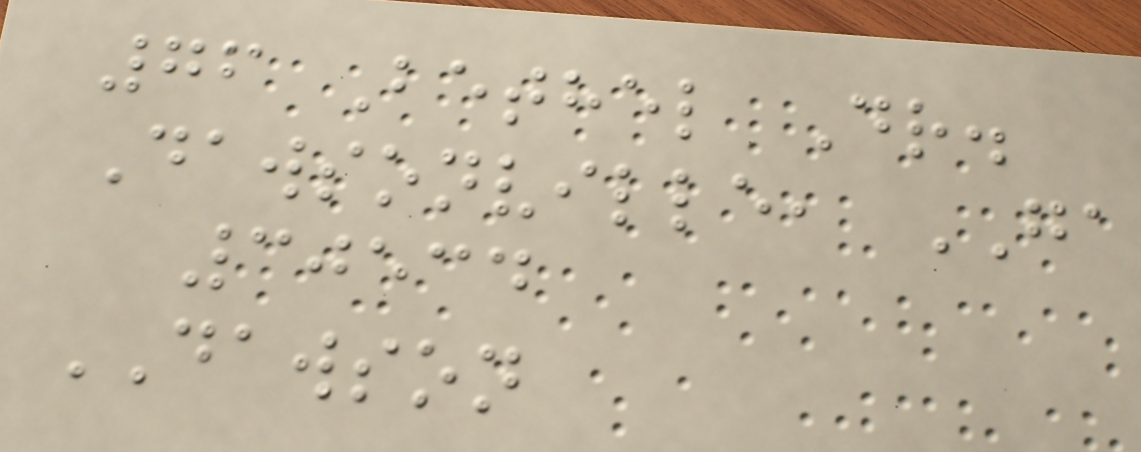76 Bethel Dr.
Dawsonville, GA
30534
DAWSON
